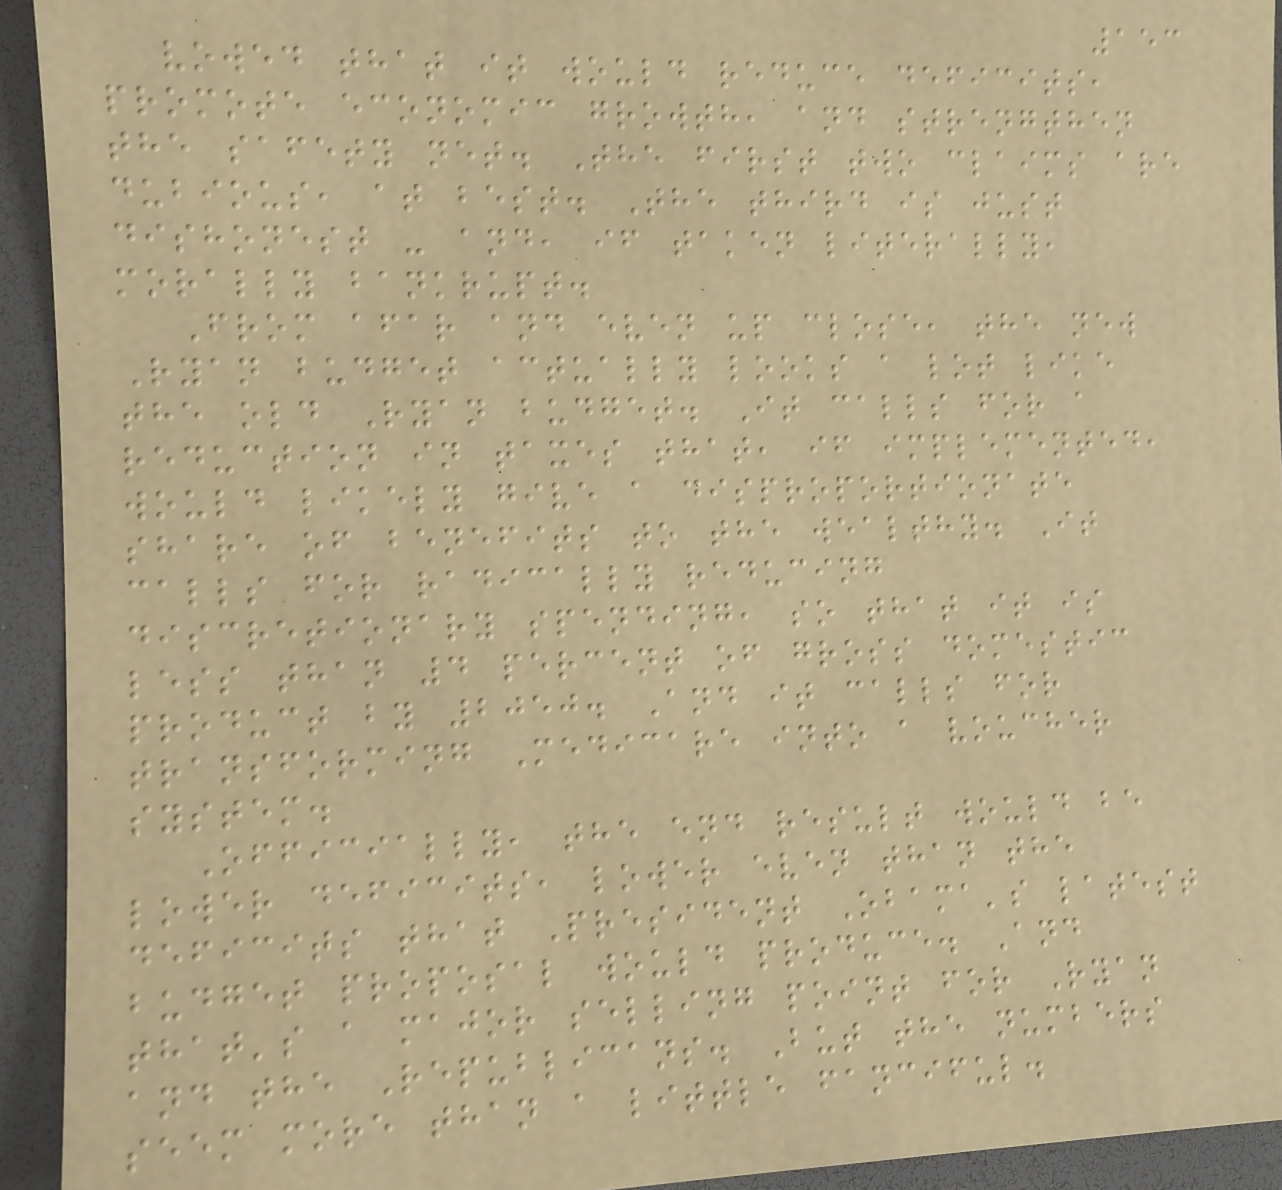153
vowed that it would reduce deficits,
promote economic growth, and strengthen
the safety net. The first two claims are
dubious, at best. The third is just
dishonest - and, if taken literally,
morally bankrupt.
From afar and even up close, the new
Ryan budget actually looks a lot like
the old Ryan budget. It calls for a
reduction in taxes that, if implemented,
would likely give a disproportionate
share of benefits to the wealthy. It
calls for radically reducing
discretionary spending, so that it is
less than 4 percent of gross domestic
product by 2050. And it calls for
transforming Medicare into a voucher
system.
Officially, the end result would be
lower deficits, lower even than the
deficits that President Obama's latest
budget proposal would produce. And
that's a major selling point for Ryan
and the Republicans. But the numbers
seem more than a little fanciful.
